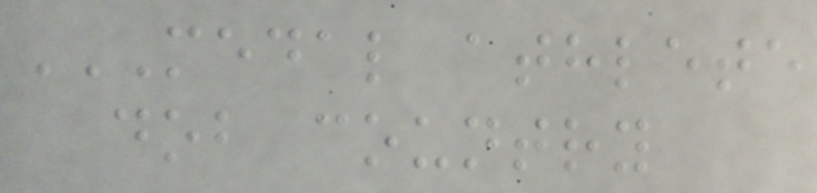MEDAL ATHLETE
DOB COUNTRY
